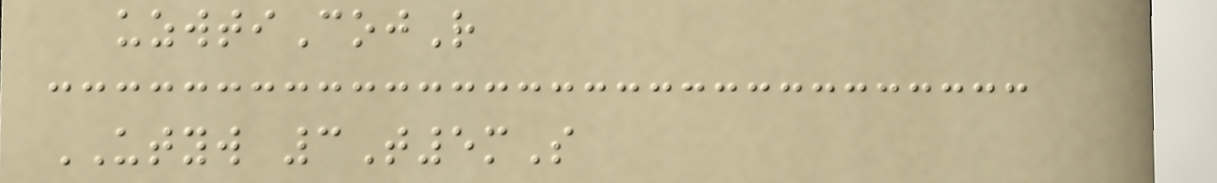uzwtiCojR
UTYW 3T5mS
